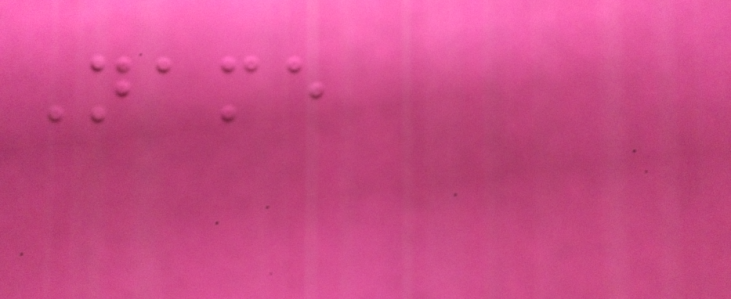Name
